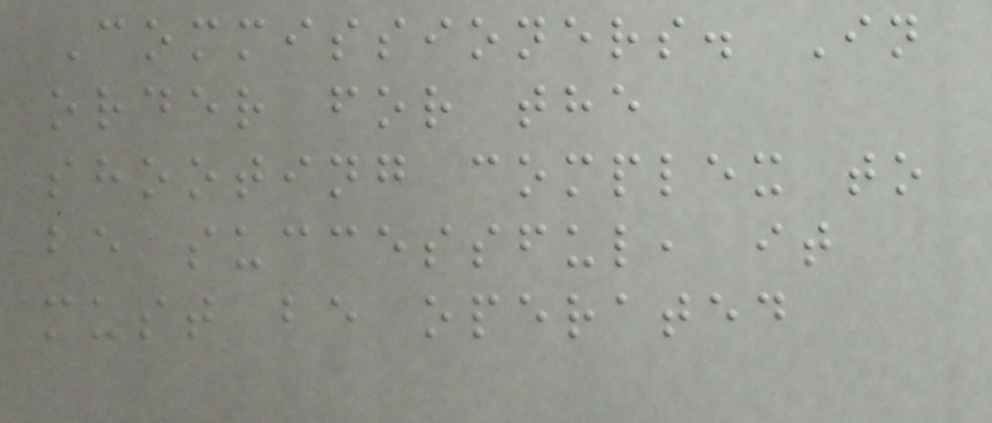Commissioners. In
order for the
shooting complex to
be successful, it
must be operated
